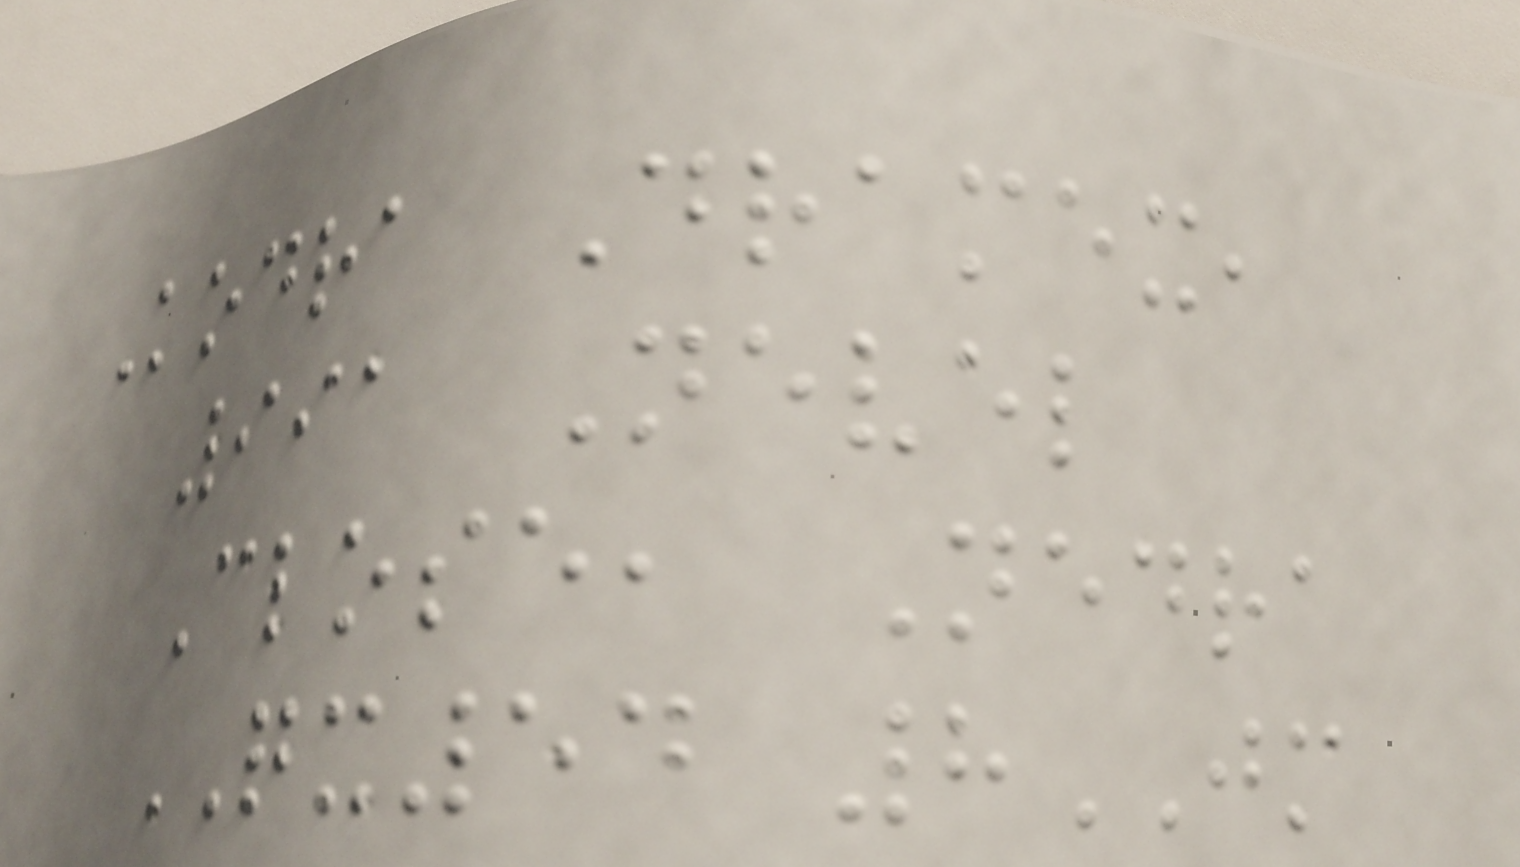Kodra Dramex,
991 Nevel
Close, Nedra
QX54 8JM
